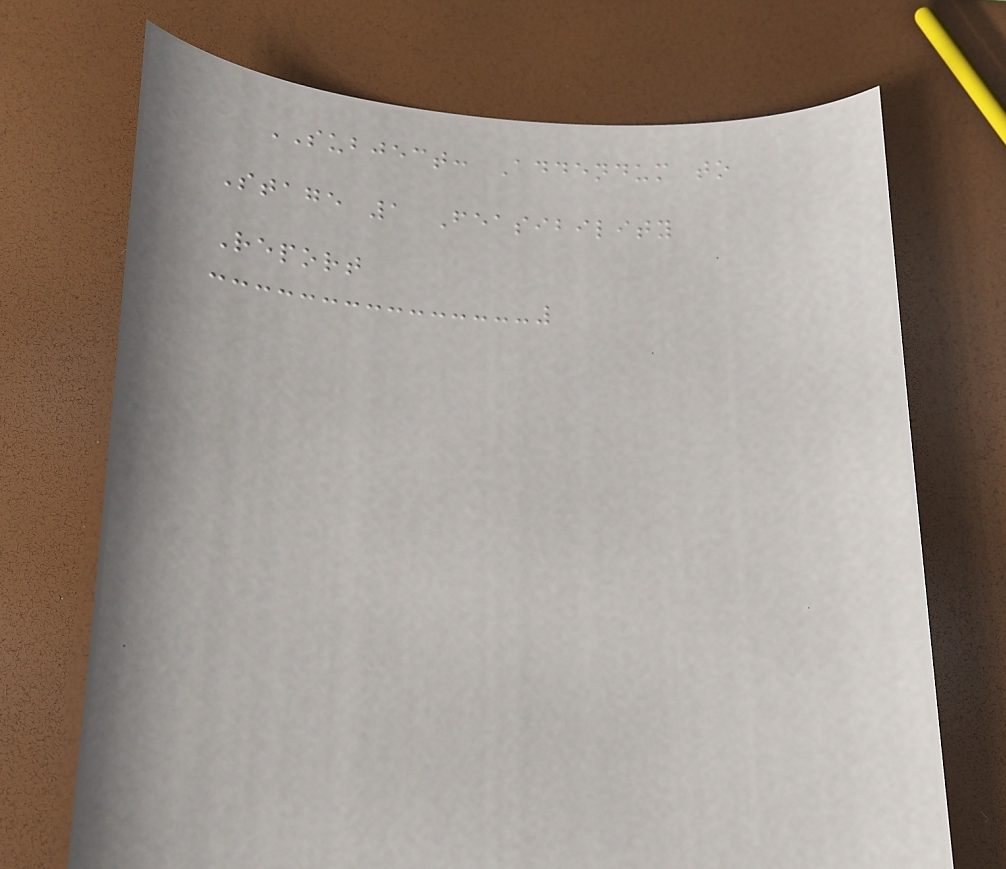SUBJECT: Addendum to
Stage 1 Feasibility
Report
